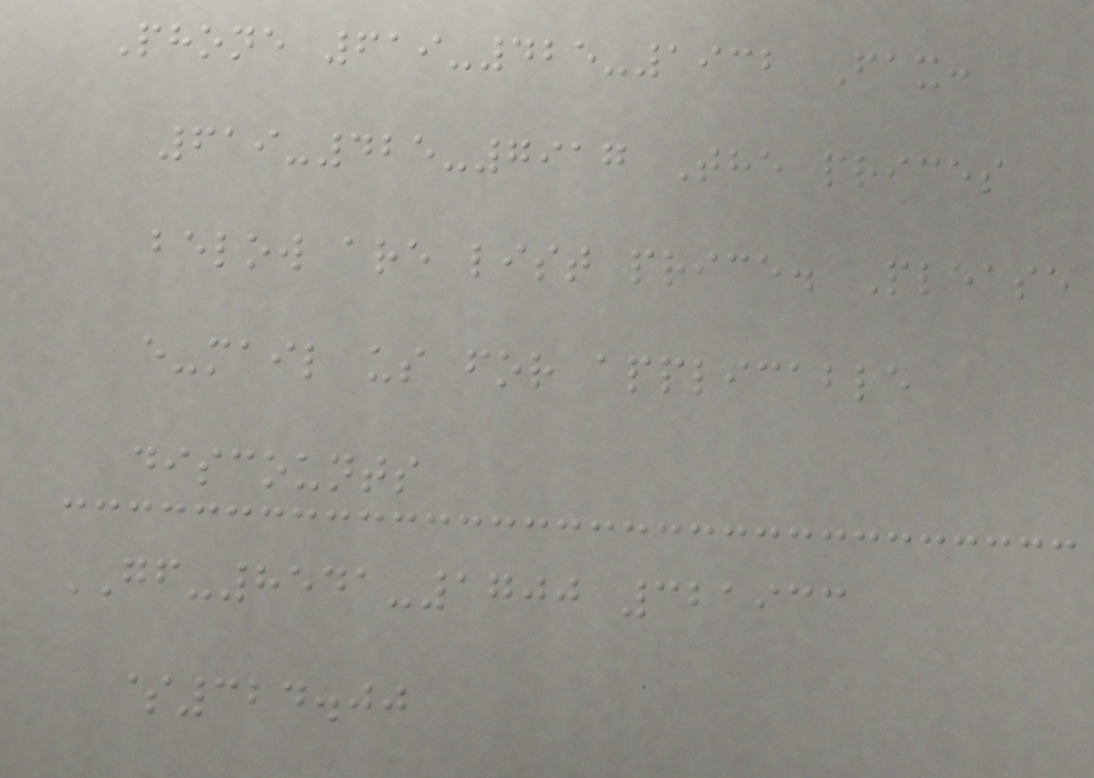Phone 619-425-1932 Fax:
619-425-7917 The prices
below are list price. Please
e-mail us for applicable
discounts
GF-8541-1700 321933
$324.00
